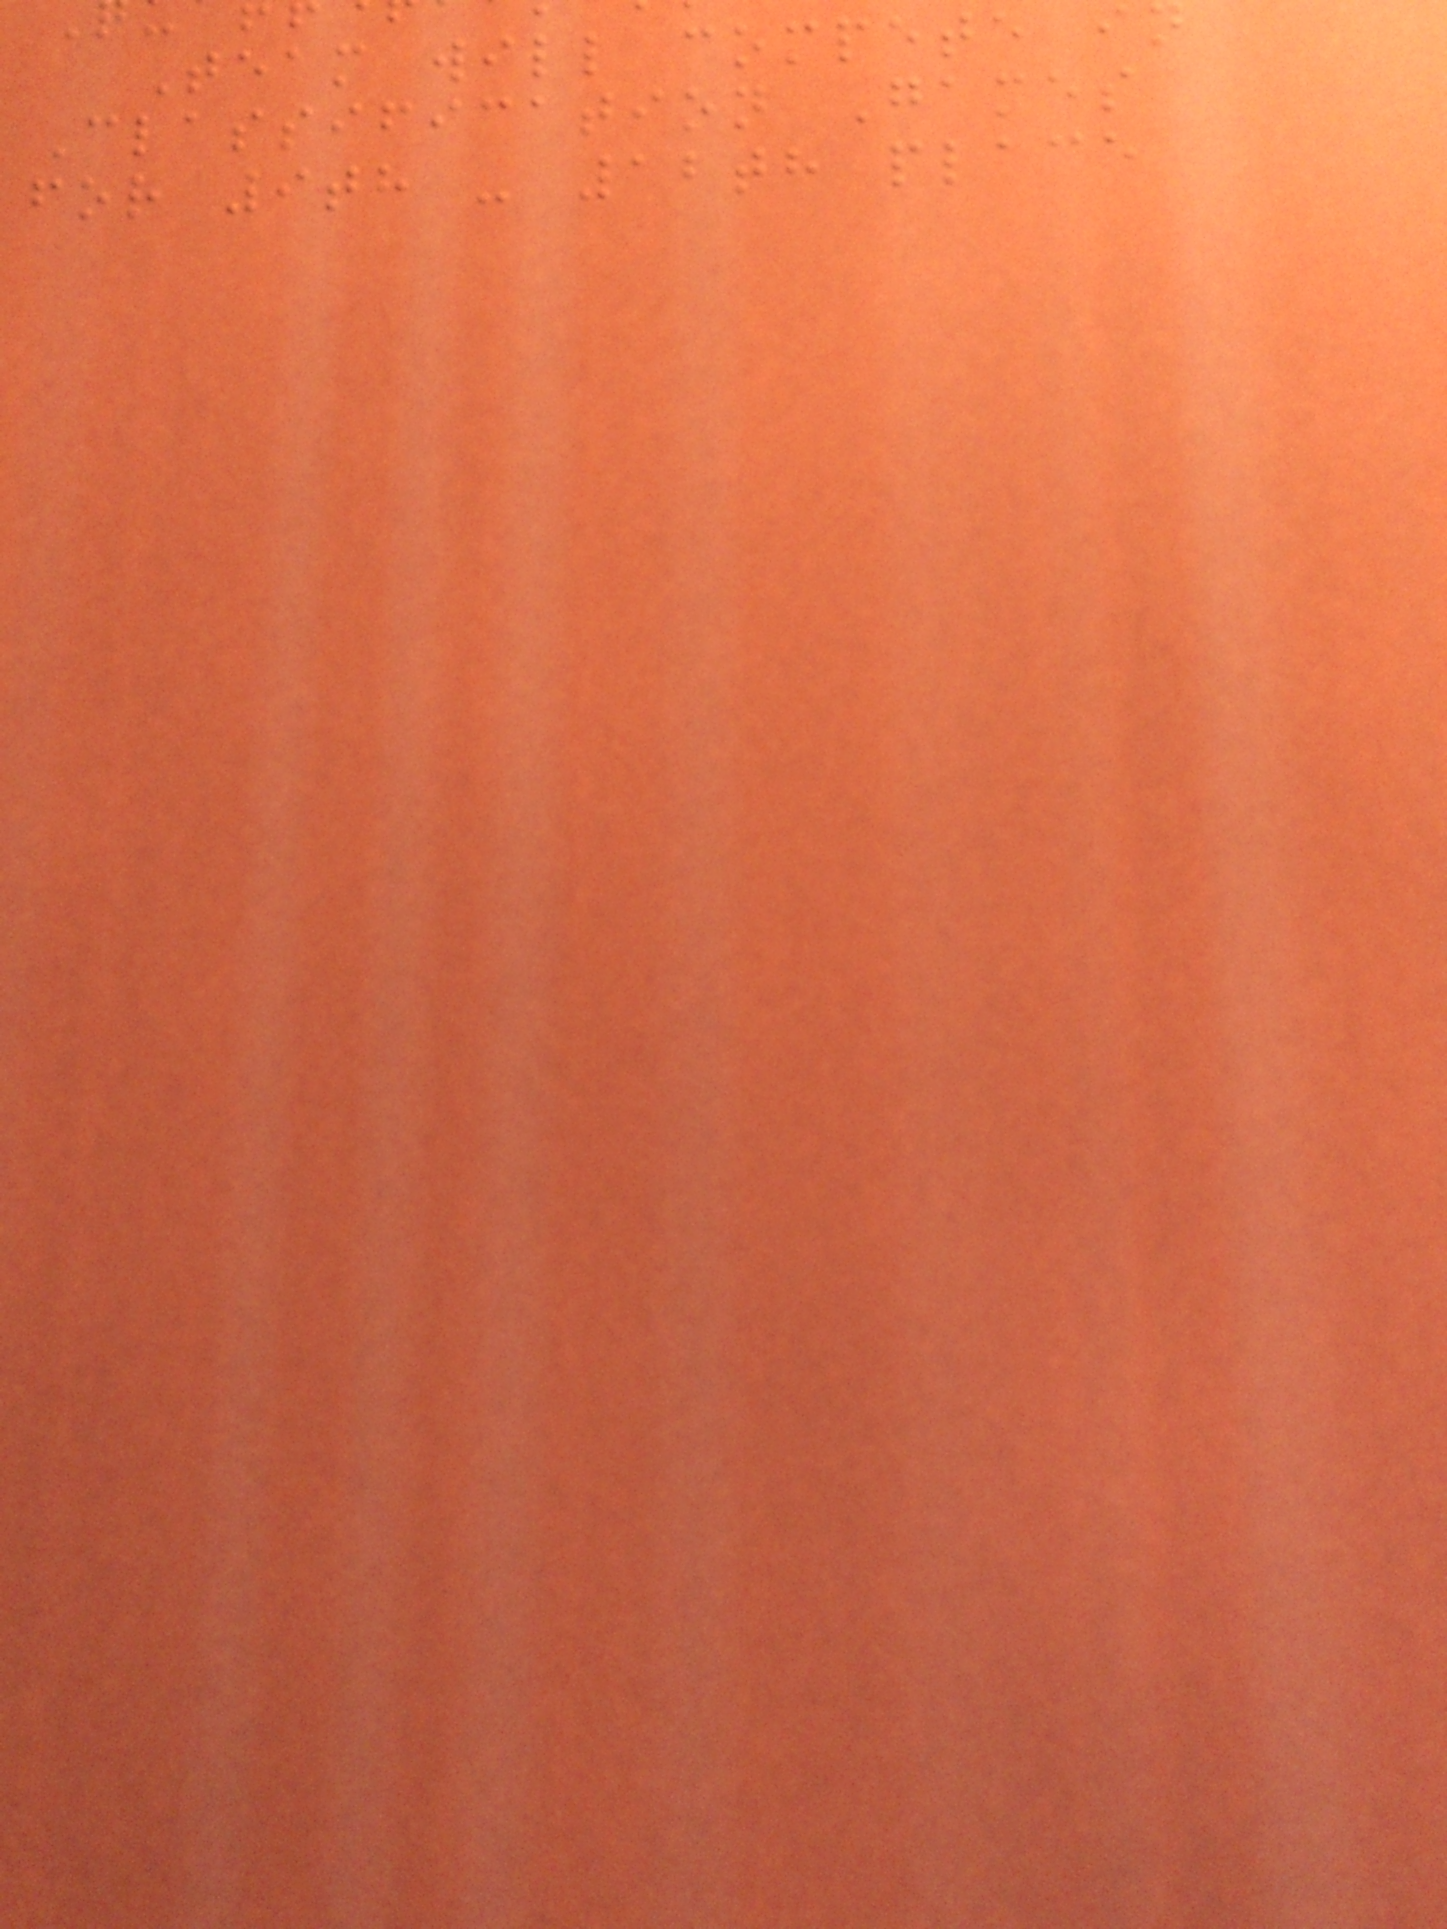Team will compete i
Classification Games
for 9th - 12th place
